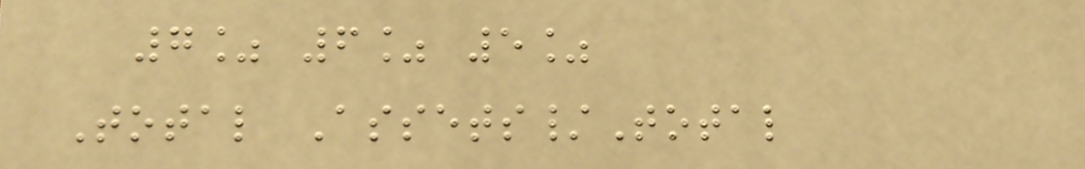7% 6% 5%
Total Assets/Total
